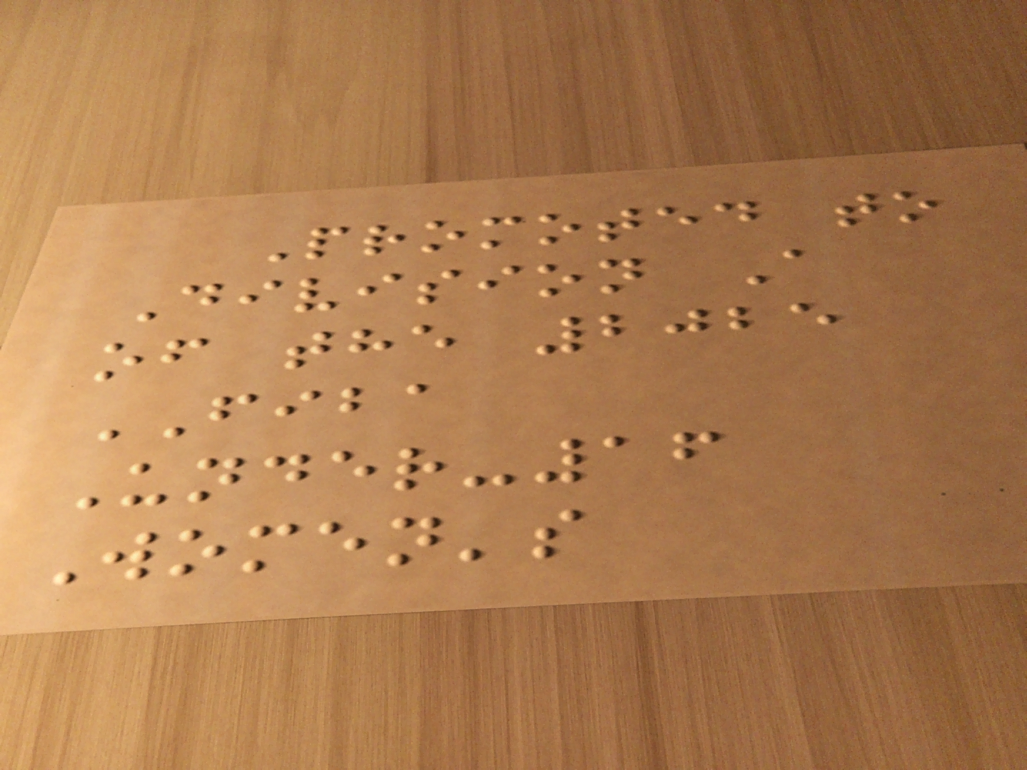Promoted to
Division A
of the 2025
FIBA
Under-16
Women's
